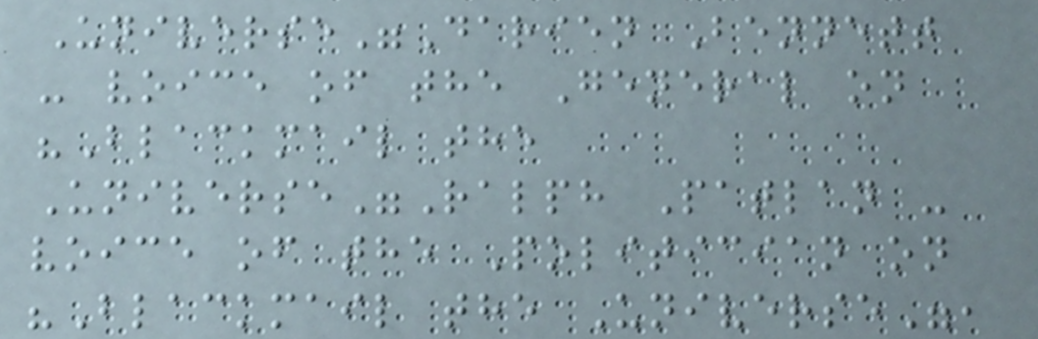Universe"Darien Bennett
- voice of the General on
"Blackmail the
Universe"Ralph Patlan -
voice of the Politician on
"Blackmail the Universe",
